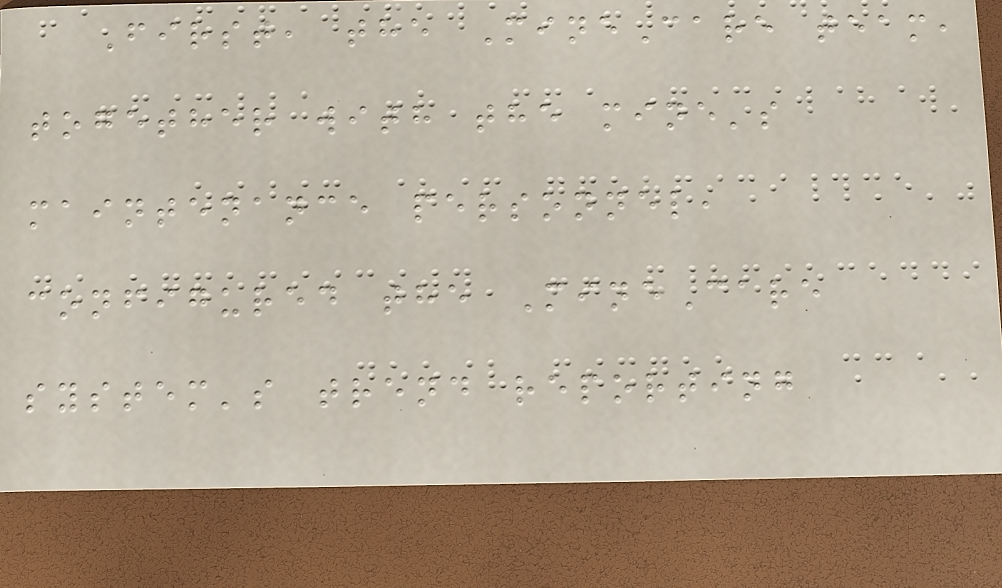First, the MineCare team,
together with the mine's
maintenance personnel,
configured the MineCare
system's trend reporting
